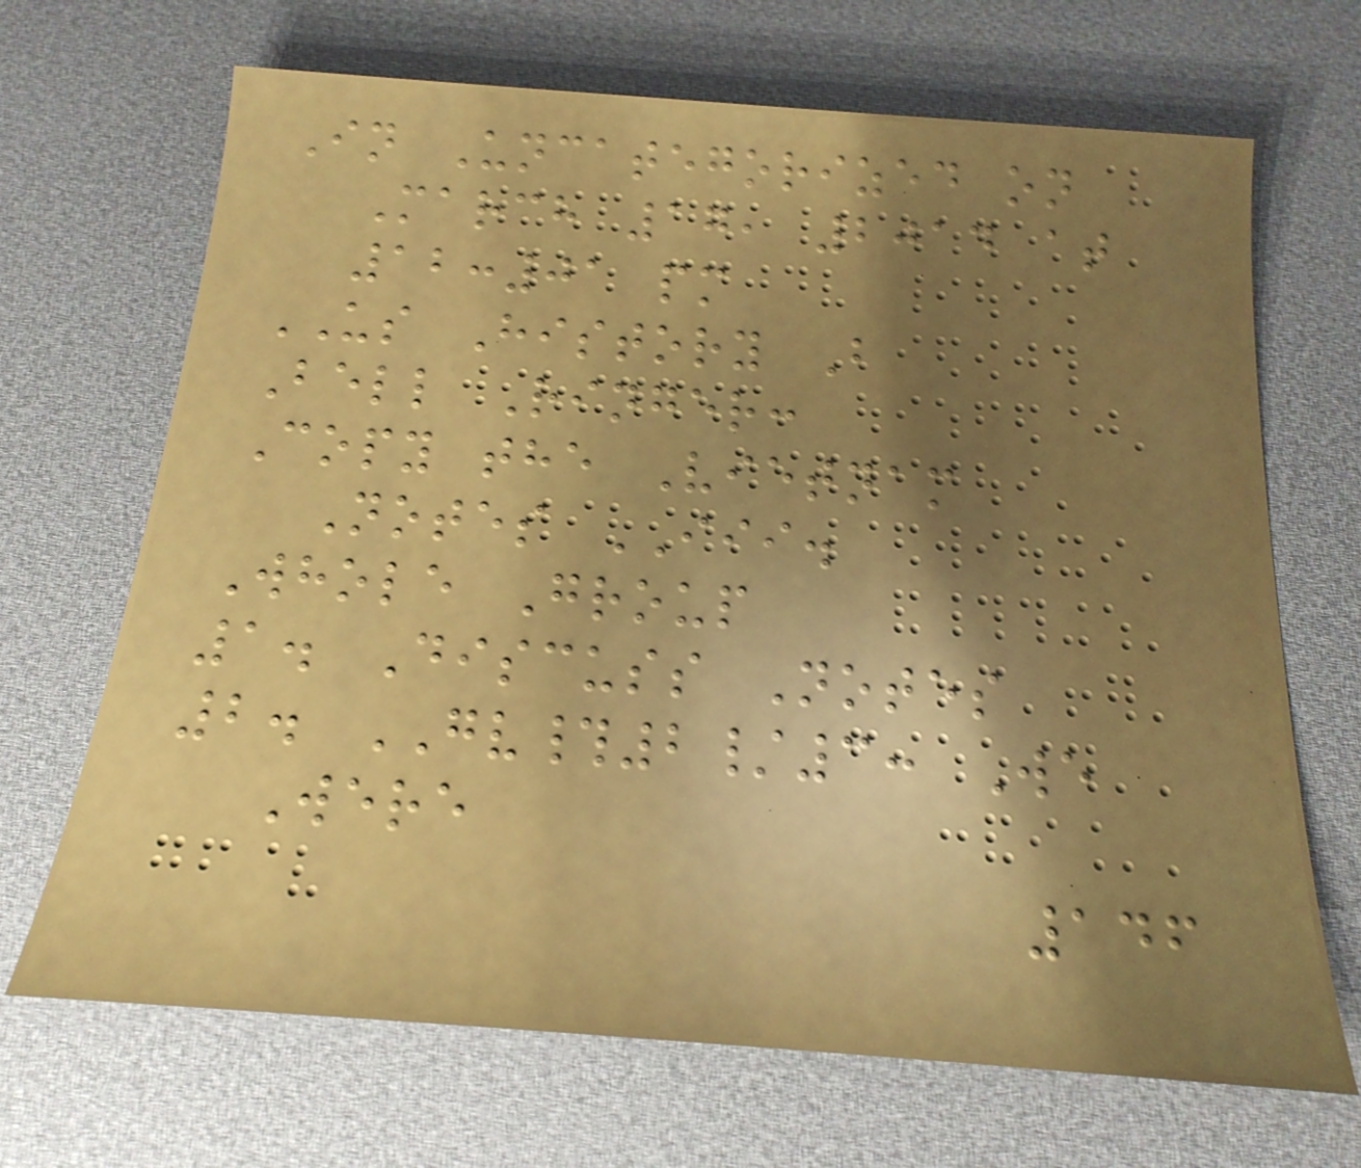In Uncategorized on
March 17, 2014 at
12:01 pm
US History B
Bell Ringer:
Copy the Vietnam
Notes III.
Whole Group
1. Discuss Notes
2. GV#2/3: We
Were
146
